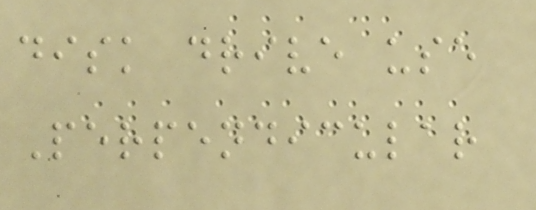disk drive use
Perpendicular
